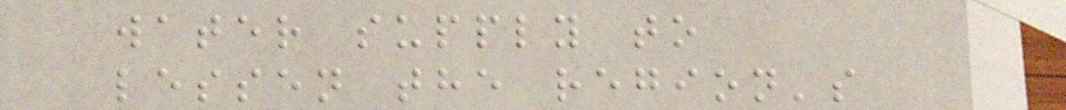water supply to
lessen the region's
